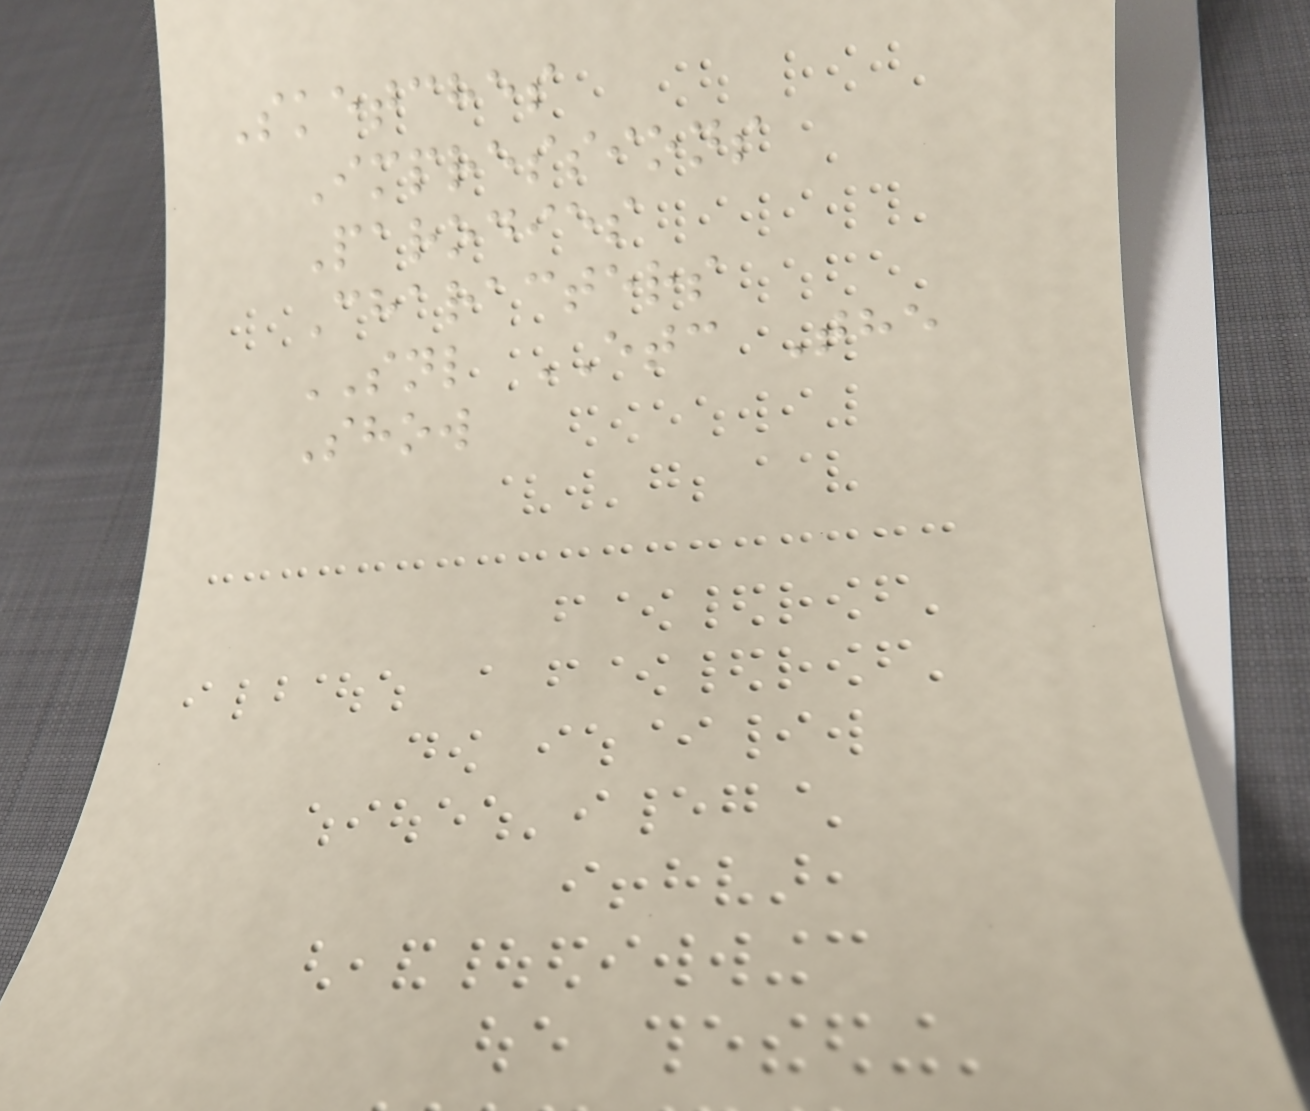Sketches
Impressions
Parodies
Characters
SNL ETC The
Show
